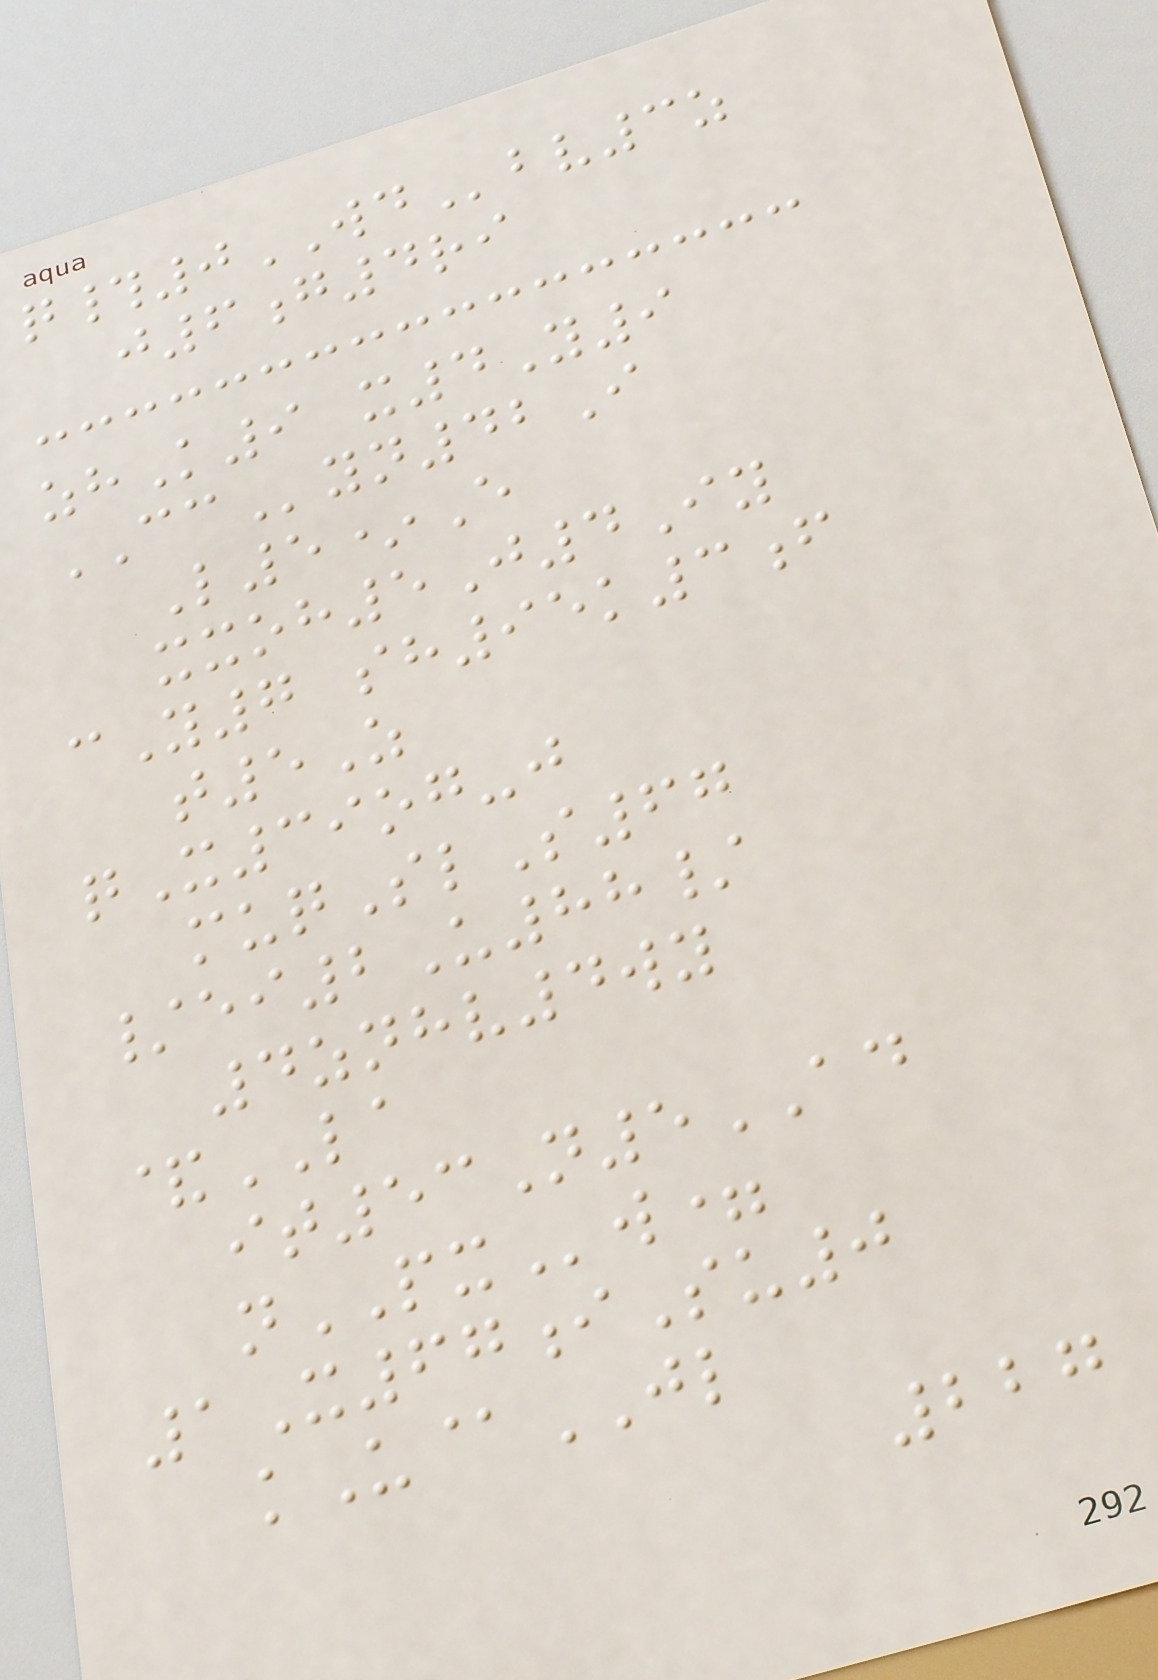q#0WDbv3z
j6g4ri
zhK9 x4Y9
CCyn42I
L5*E
xxoh5J4Iy
cY7 sh95k3f
t5Z
qX39og-j
muqSlS67
/ei2U88/
4znhv4wy
&LA
it53N5AD
nPXw=
1X67iSu0
kU@JL
227
